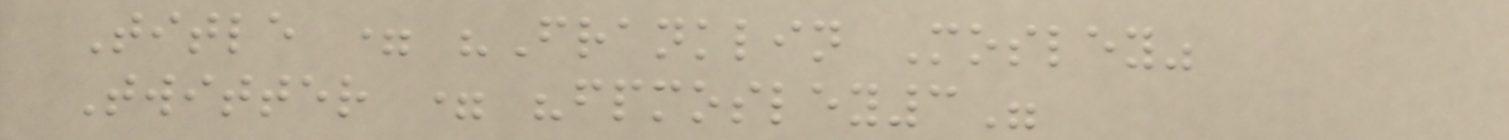Title = "Franklin Mosley"
Twitter = "fpmosley3"
